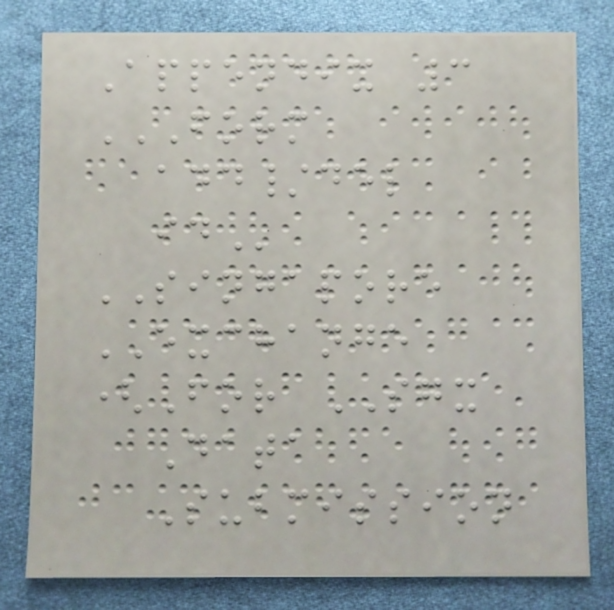Appendix 3
FORM
ADD/DEL
ID
SINGAPORE
EXCHANGE
(For SGX
Data
Submission
